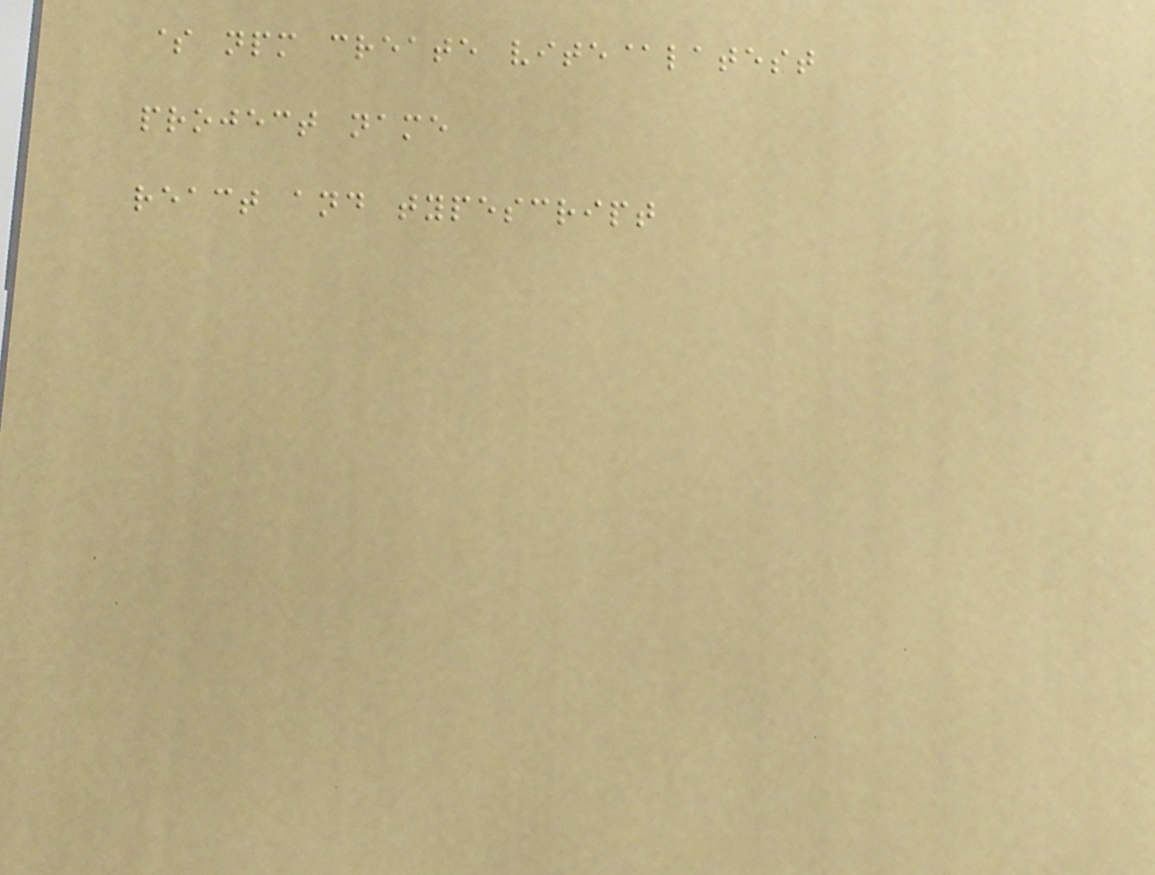$ npm create vite@latest
project name
react and typescript
